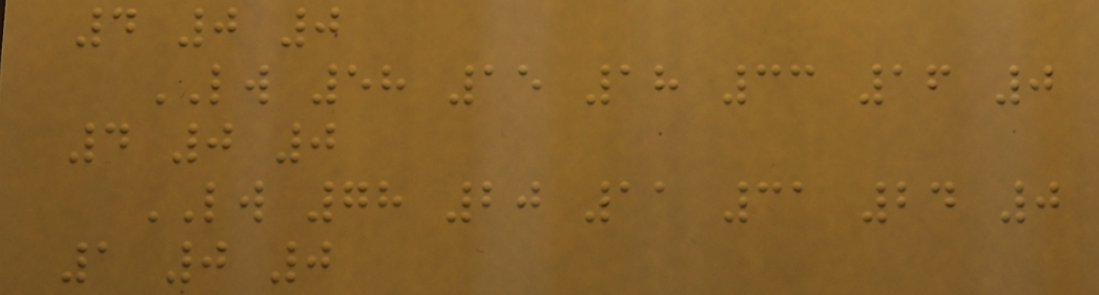4 0 0
LW 58 15 18 33 16 0
4 0 0
LW 78 20 11 31 24 0
1 0 0
